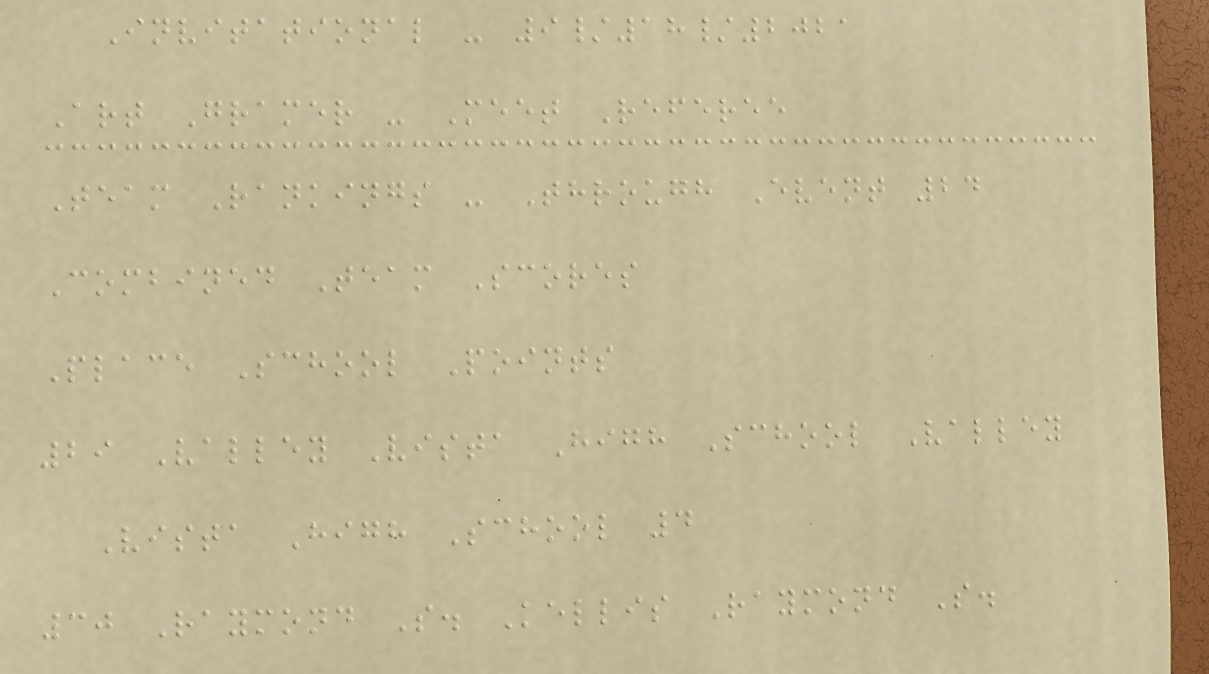Invitational - 9/18/2021
Art Gramer - Meet Referee
Team Rankings - Through Event 24
Combined Team Scores
Place School Points
29 Valley Vista High School Valley
Vista High School 4
30 Raymond S. Kellis Raymond S.
